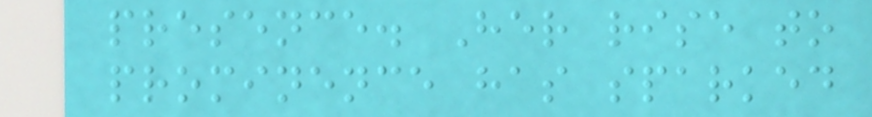presence. Her rise to
prominence has sparked
